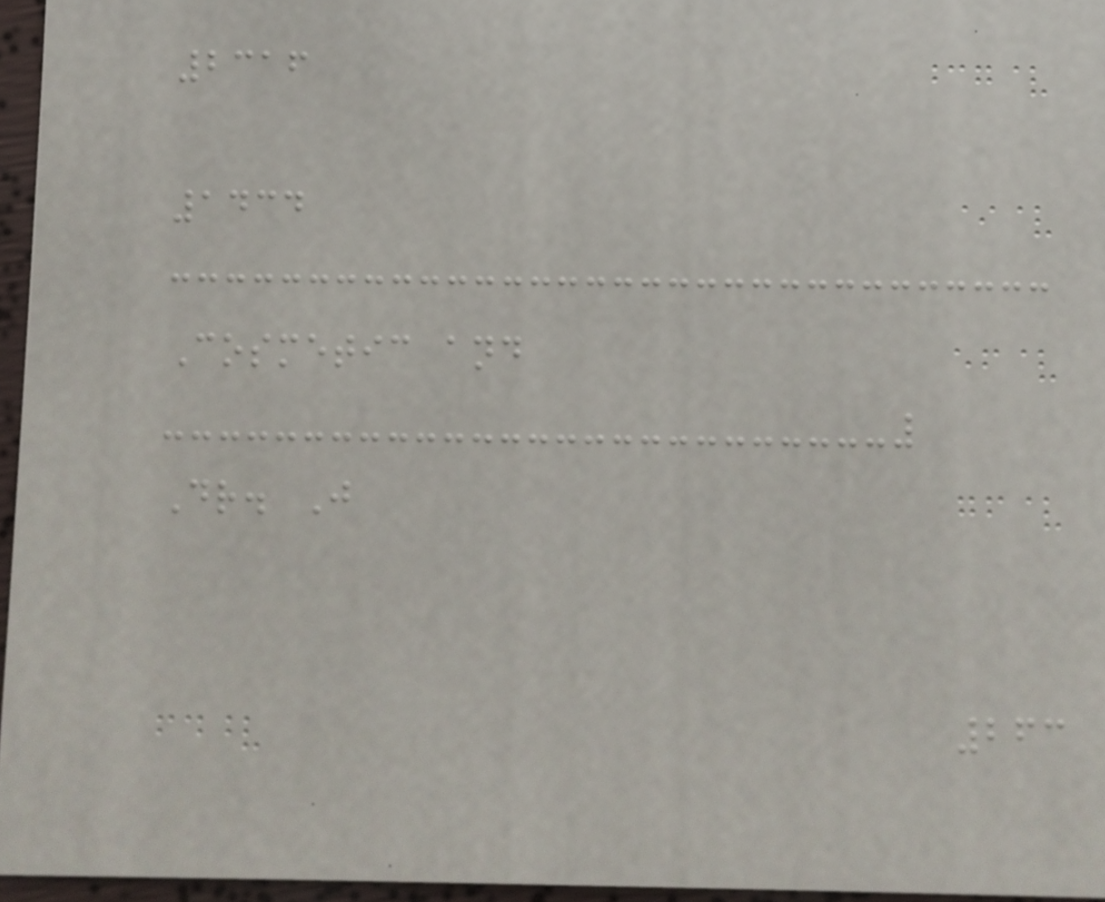2316
1434
Cosmetic and
Dr. J
263
